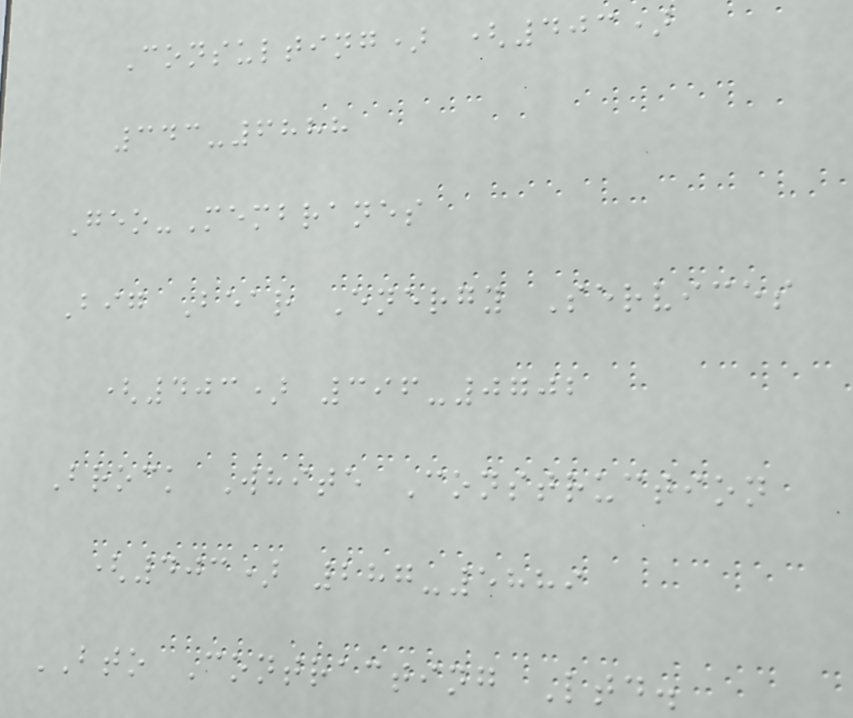Consulting) (403)
343-6888
Geo-Membranes
Big Bear Energy Services
(403) 396-0702
Brock White Construction
(403) 287-5889
BTO Contracting Ltd.
